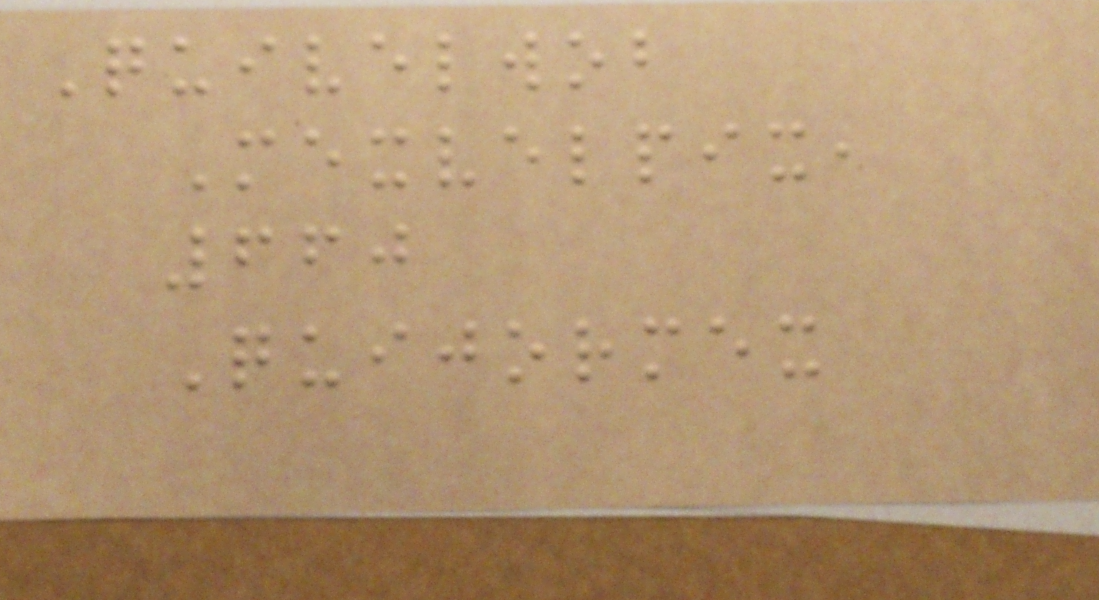Quivelwob
Mexvelpix,
660
Quijormex
